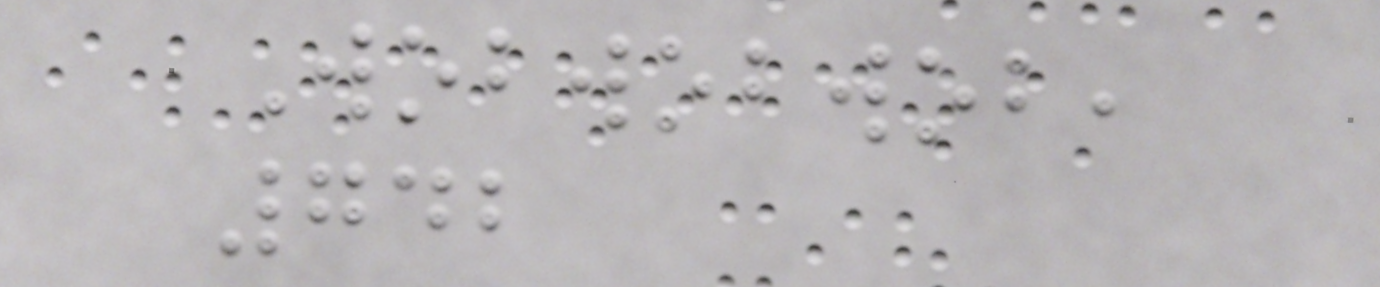Wobwobwob,
742
